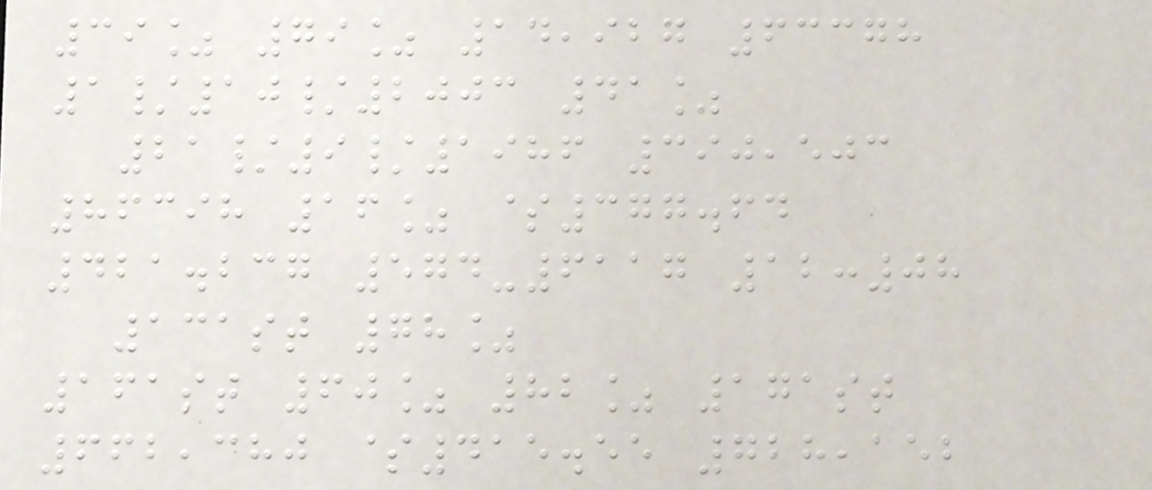39% 79% 14,927 63378
1/10/2003 41%
21/9/1986 390,503
86398 16% $377.64
421.237 574-6117 12:08
131st 78%
161st 60% 82% 171st
662,380 $415.55 728,152
